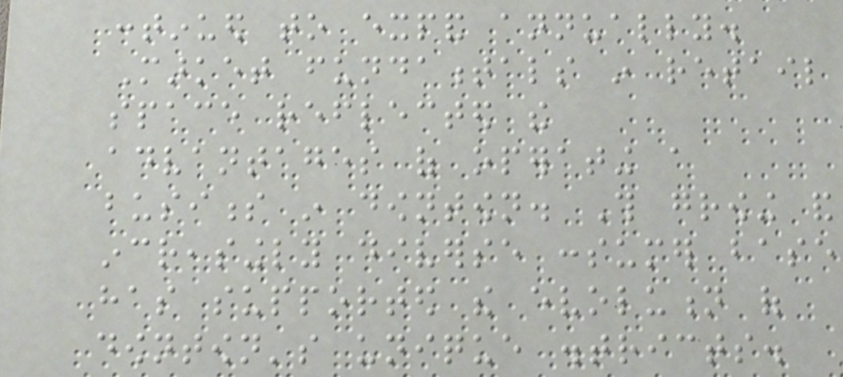continued to expand annually.
Market fundamentals in retail
space reflected the
advantages of operating a
business in downtown. This growing and
increasingly diverse consumer base
has supported the evolution of
downtown's unique districts.
